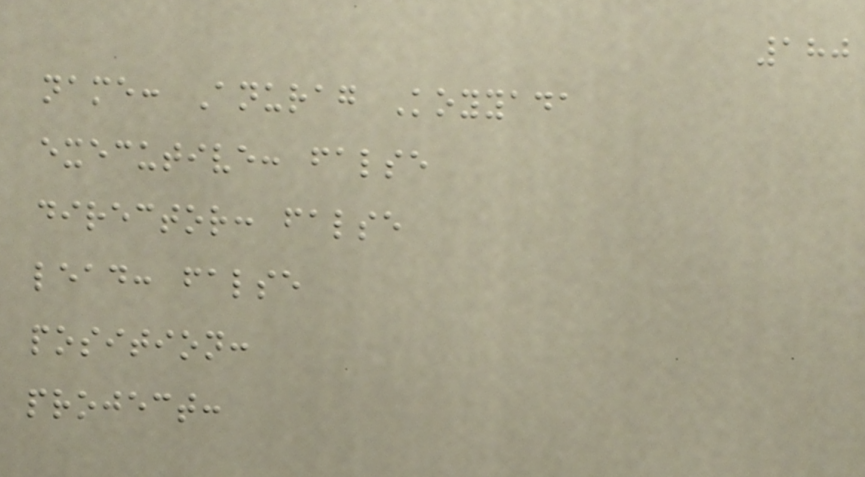180
name: Anurag Koyyada
executive: false
director: false
lead: false
position:
project:
